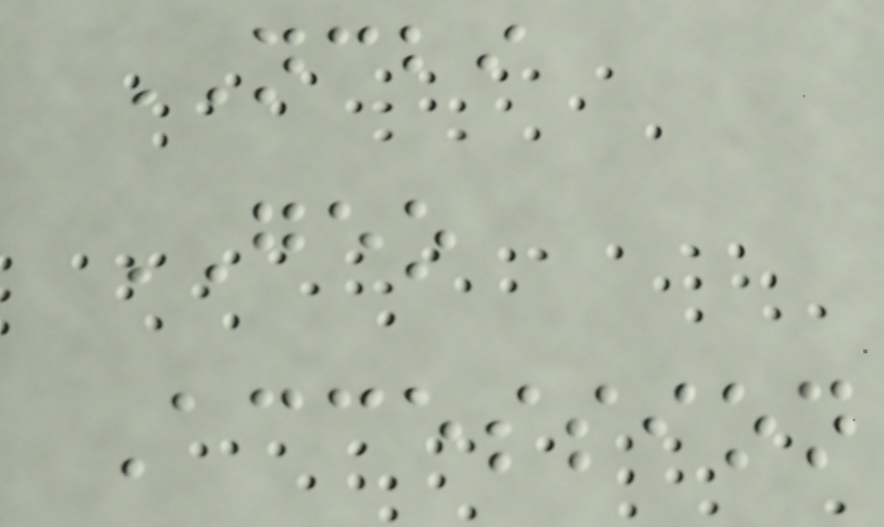NCBI
GEO
Accession
